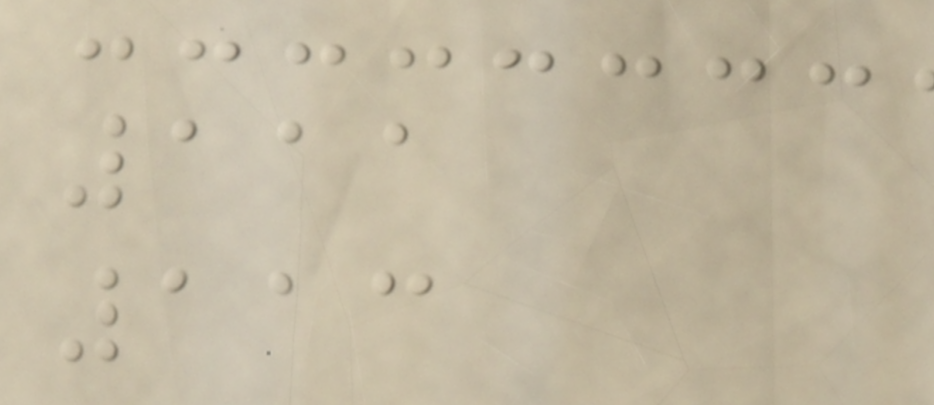111
113
